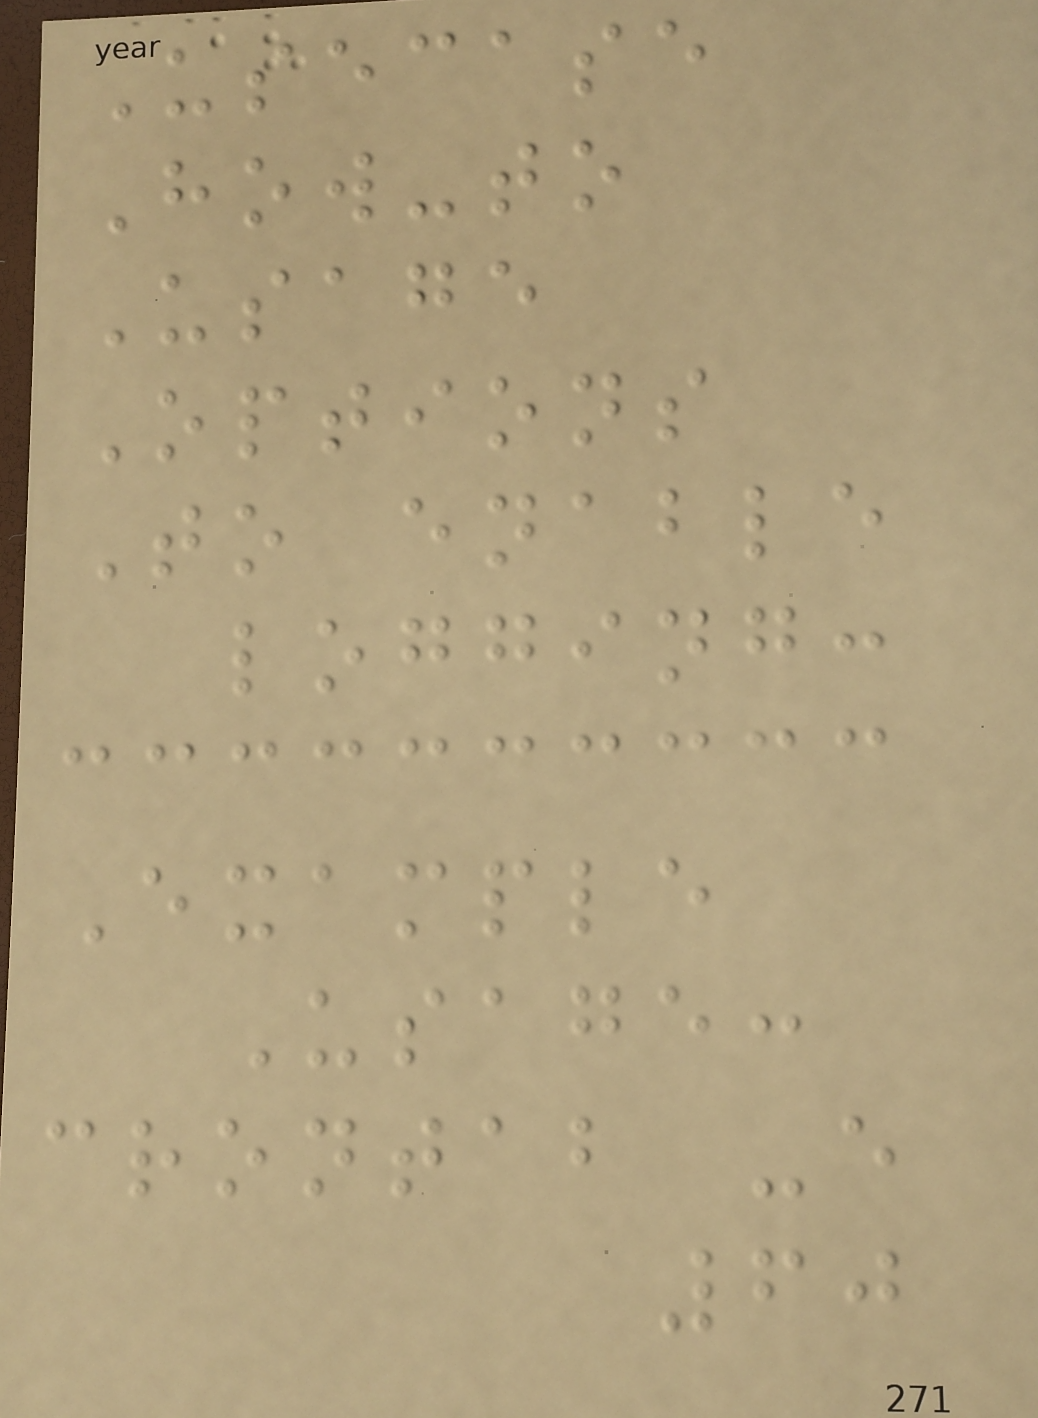Usecase
How-to
Usage
Options
To enable
logging:
Example
Usage:
crontab -e
60
